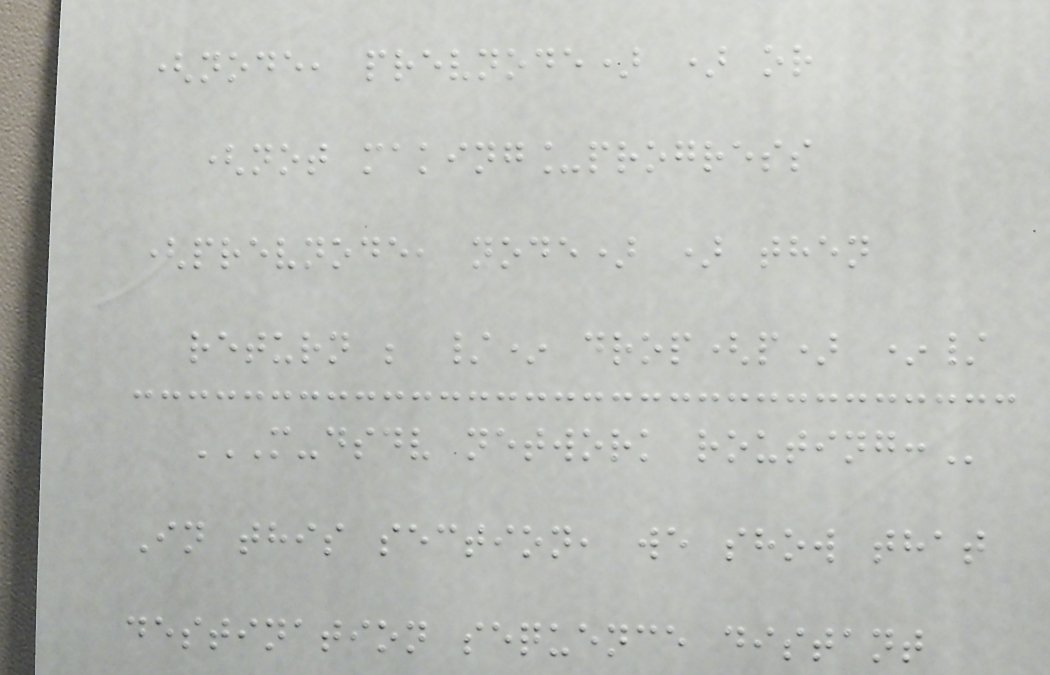(node, prevnode) ) or
(not making_progress
(prevnode, node) ) then
return ; /* drop(p) */
M-DSDV NETWORK ROUTING:
In this section, we show that
destination sequence distant
